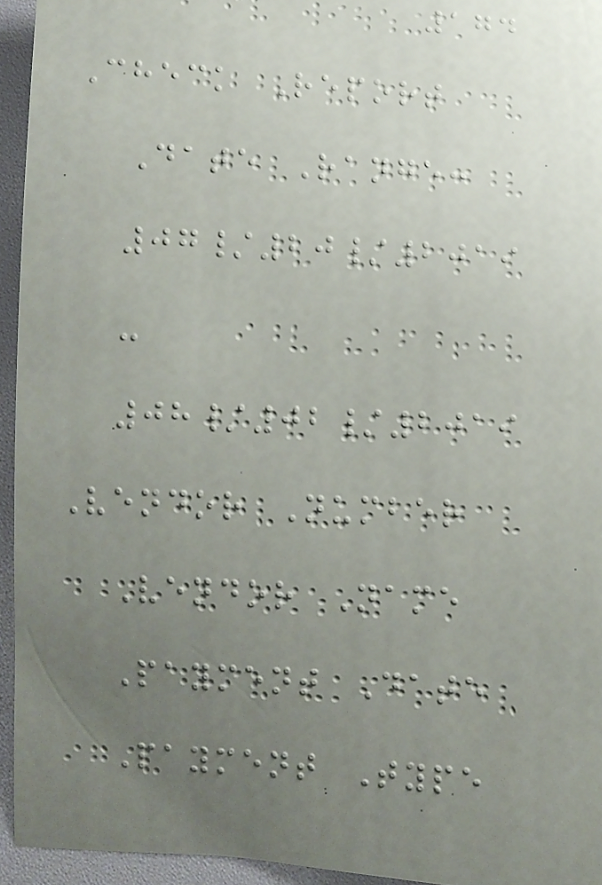174
Check Report
Date Range:
07/20/2019
-
08/02/2019
Vendor Number
Vendor Name
Payment Date
Payment Type
